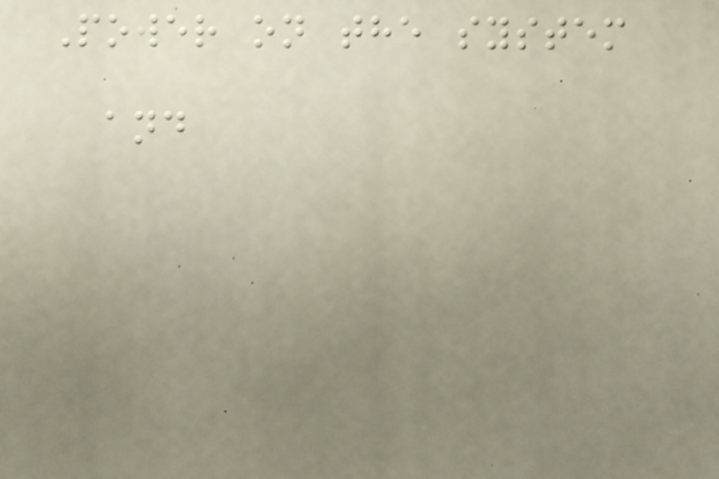Power on the system
and
